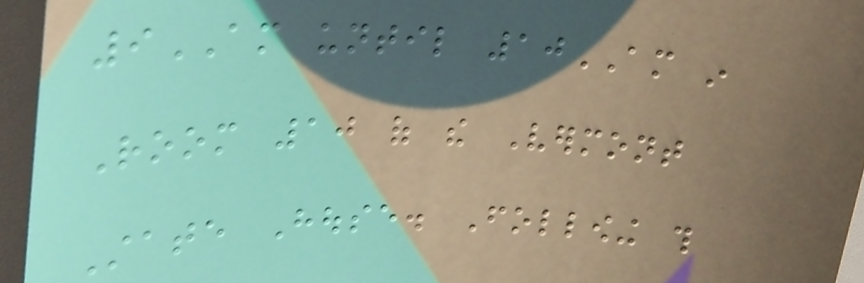9AM until 10AM in
Room 10 of the Vermont
State House. Following this
